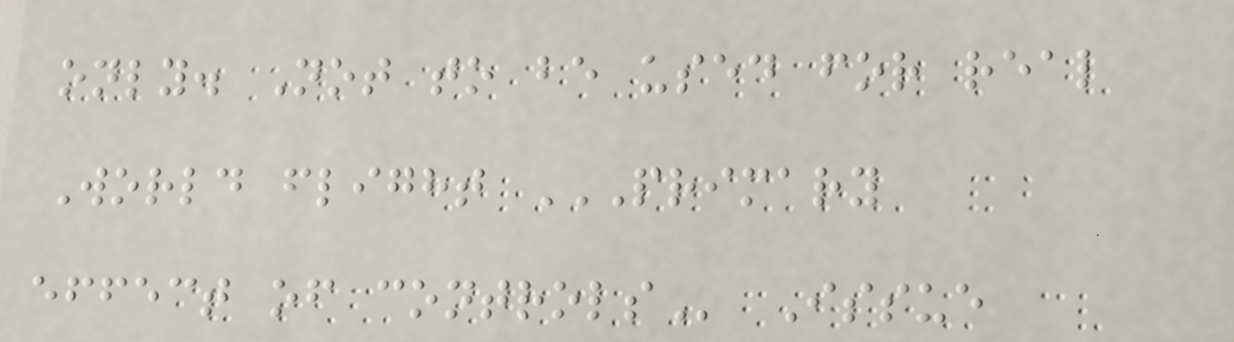only. Not to be used for real
World flight PRIMARY
EFFECT OF CONTROLS Issue
